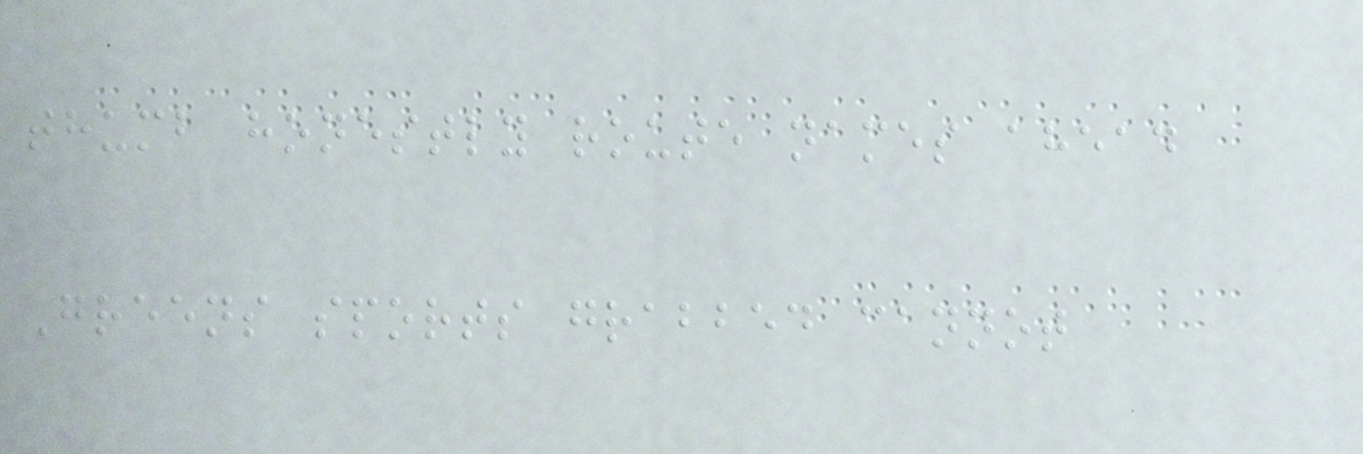thumb honestly route names ahead
Greens sports grabbed cannot
